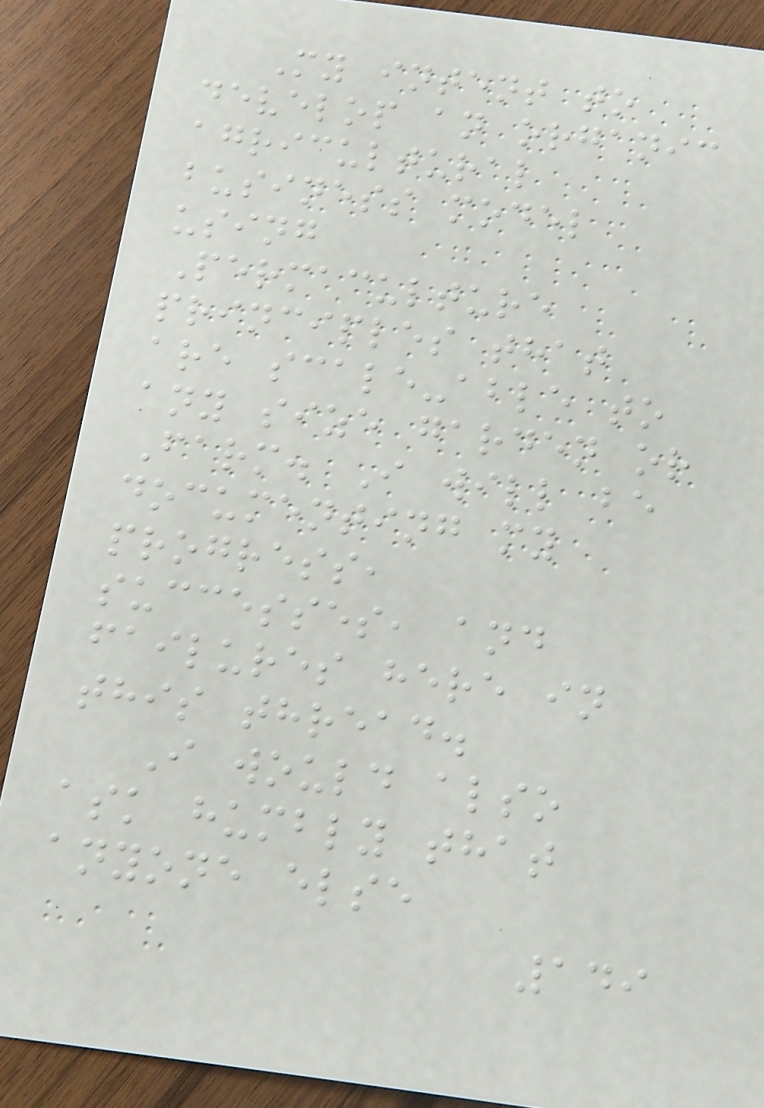My intent to
develop an organic
agricultural
business model
using
Permaculture
principles that
are scale-able to
any size garden or
Farm. I will be
documenting my
progress,
successes, and
failures here in
this thread.
I would also
ask humbly that
anyone else
149
